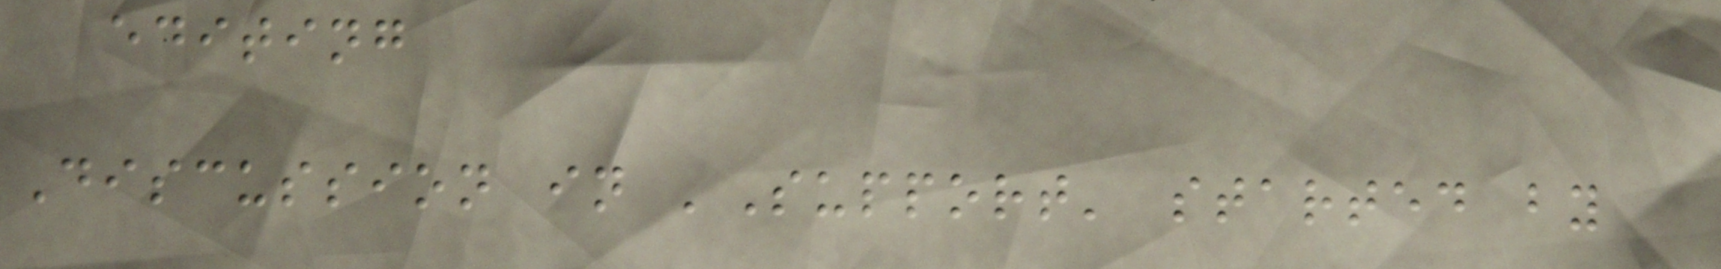editing
Discussion in 'Support' started by
